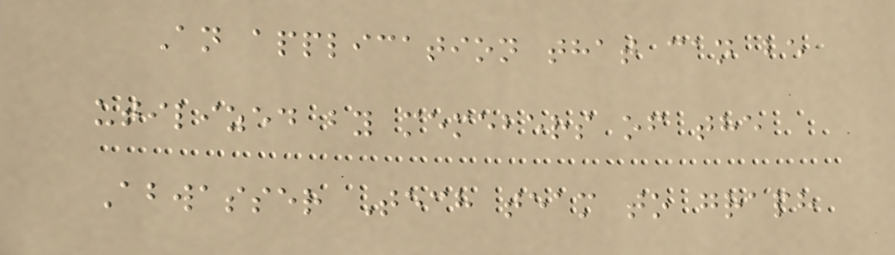An application that can be
utilized by memebers of the
Abwasser Tech team to graph
